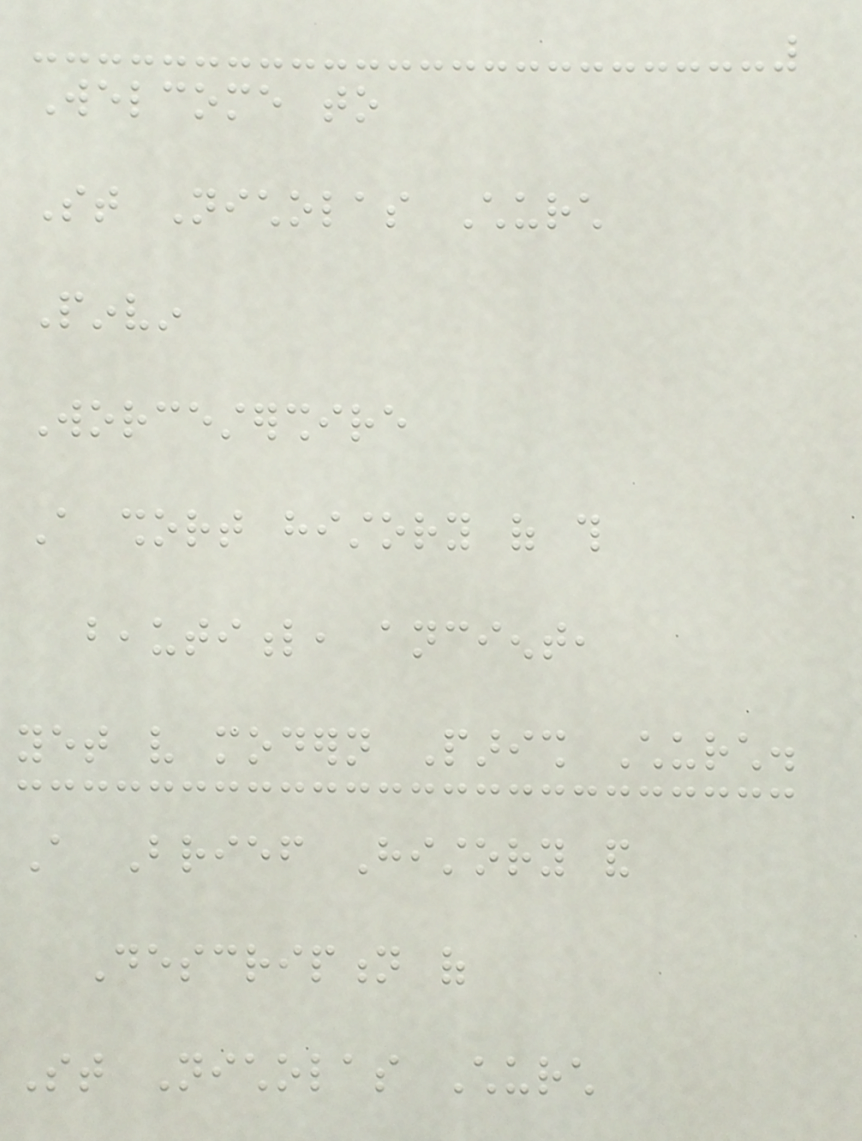Welcome to
St Nicholas Church
Pinvin
Worcestershire
A short history of this
beautiful, ancient,
yet very modern Parish Church.
A Brief History and
Description of
St Nicholas Church
